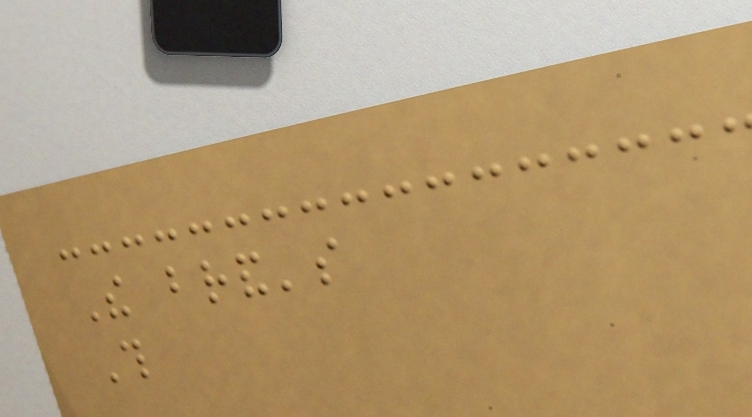The brand's
This
